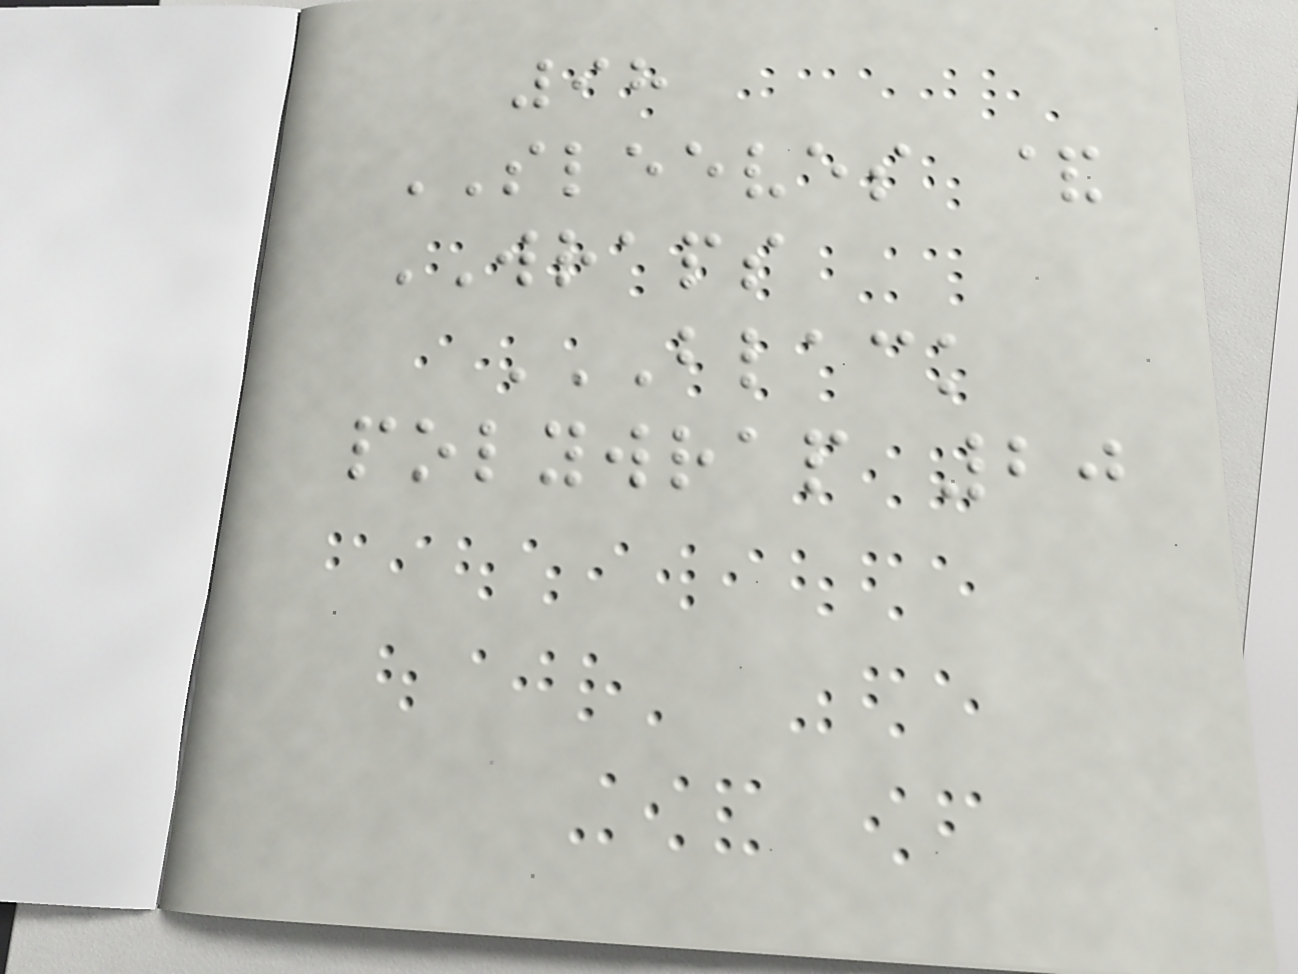98
SLEEVES &
WRAPS
BLACK
POLYWRAP 20
